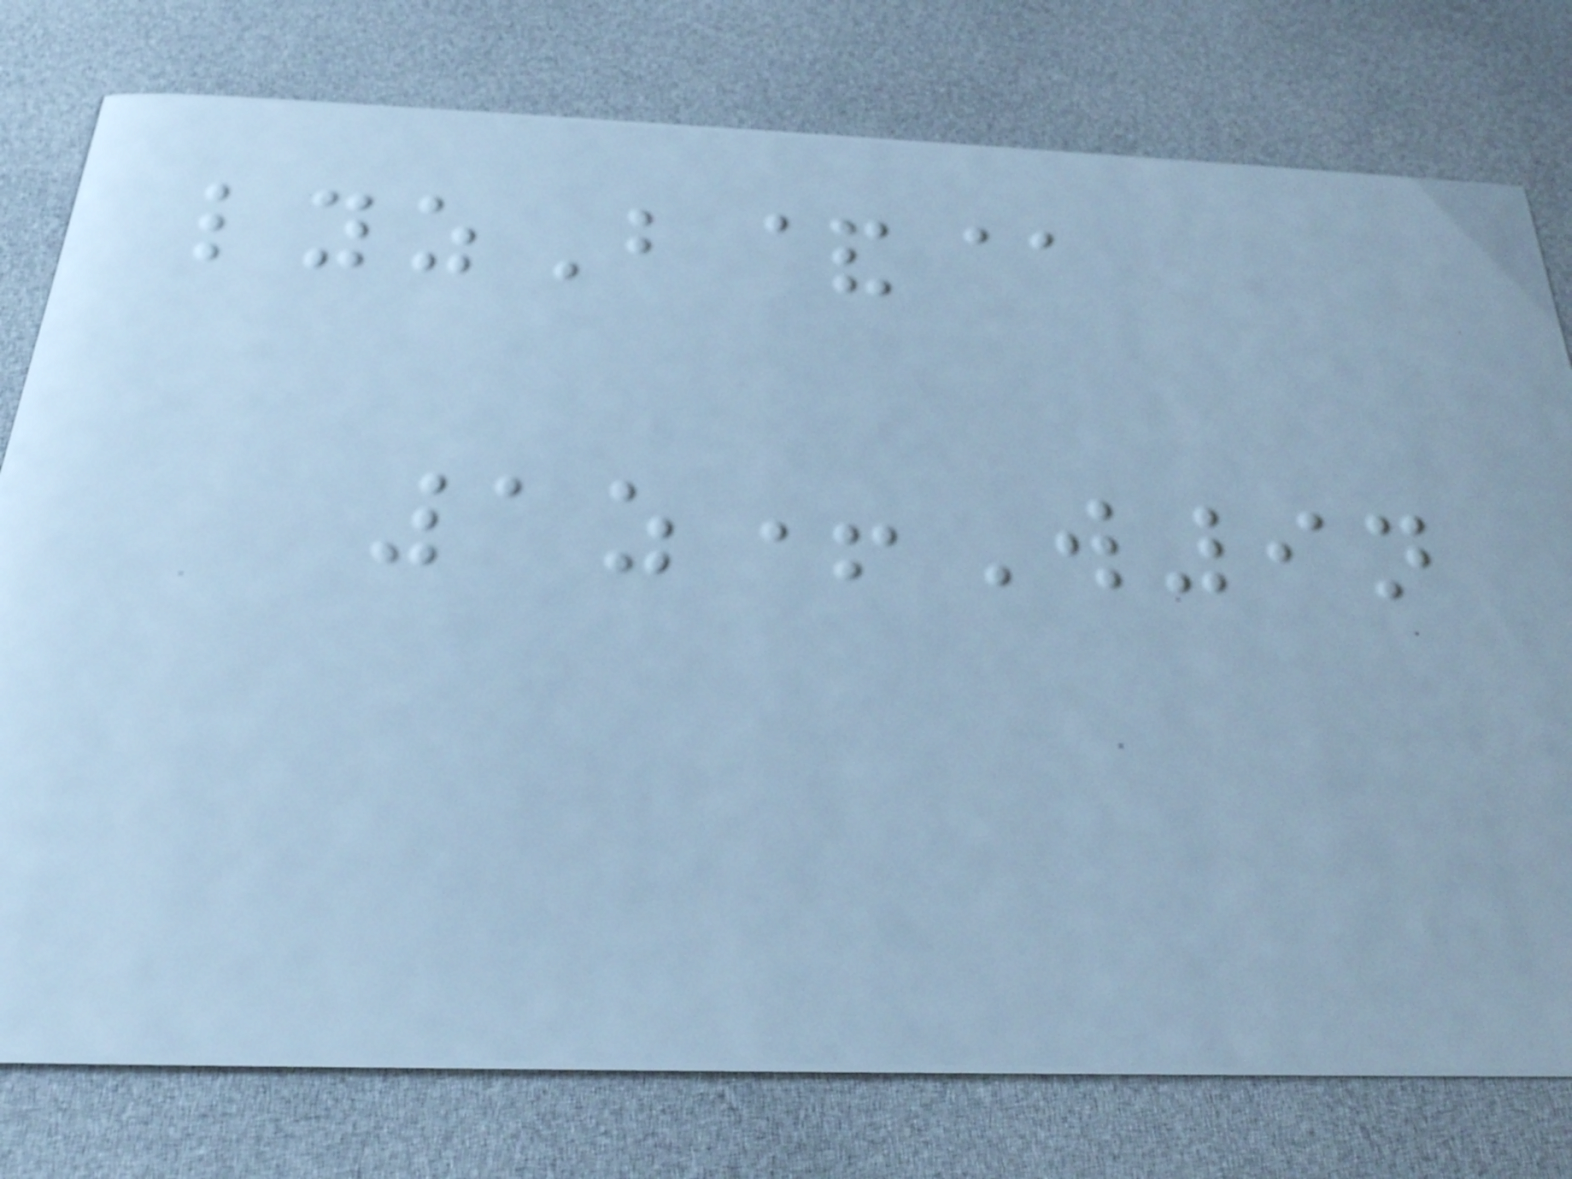lyzB&@
1z+W9n
